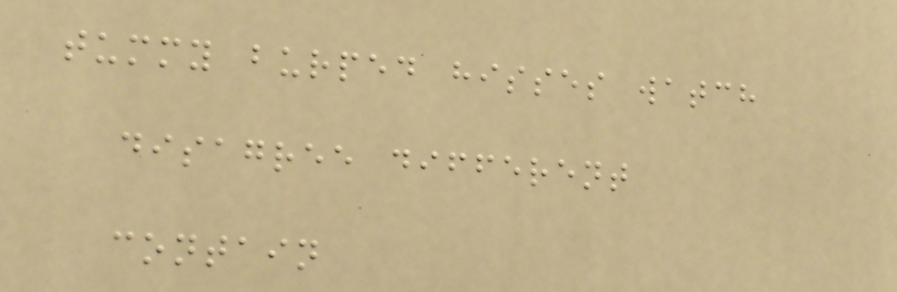tummy burped hisses watch
disagree different
contain
